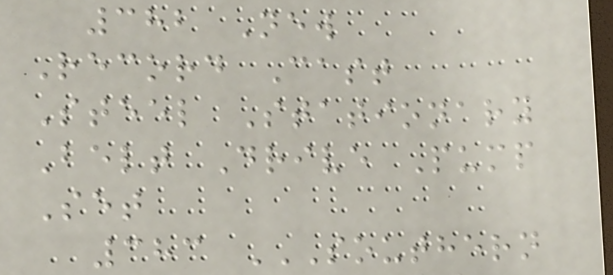382 New
Record Cast
Steel Stationary
Belt Drive Pump
Set
383 SOUTHERN
